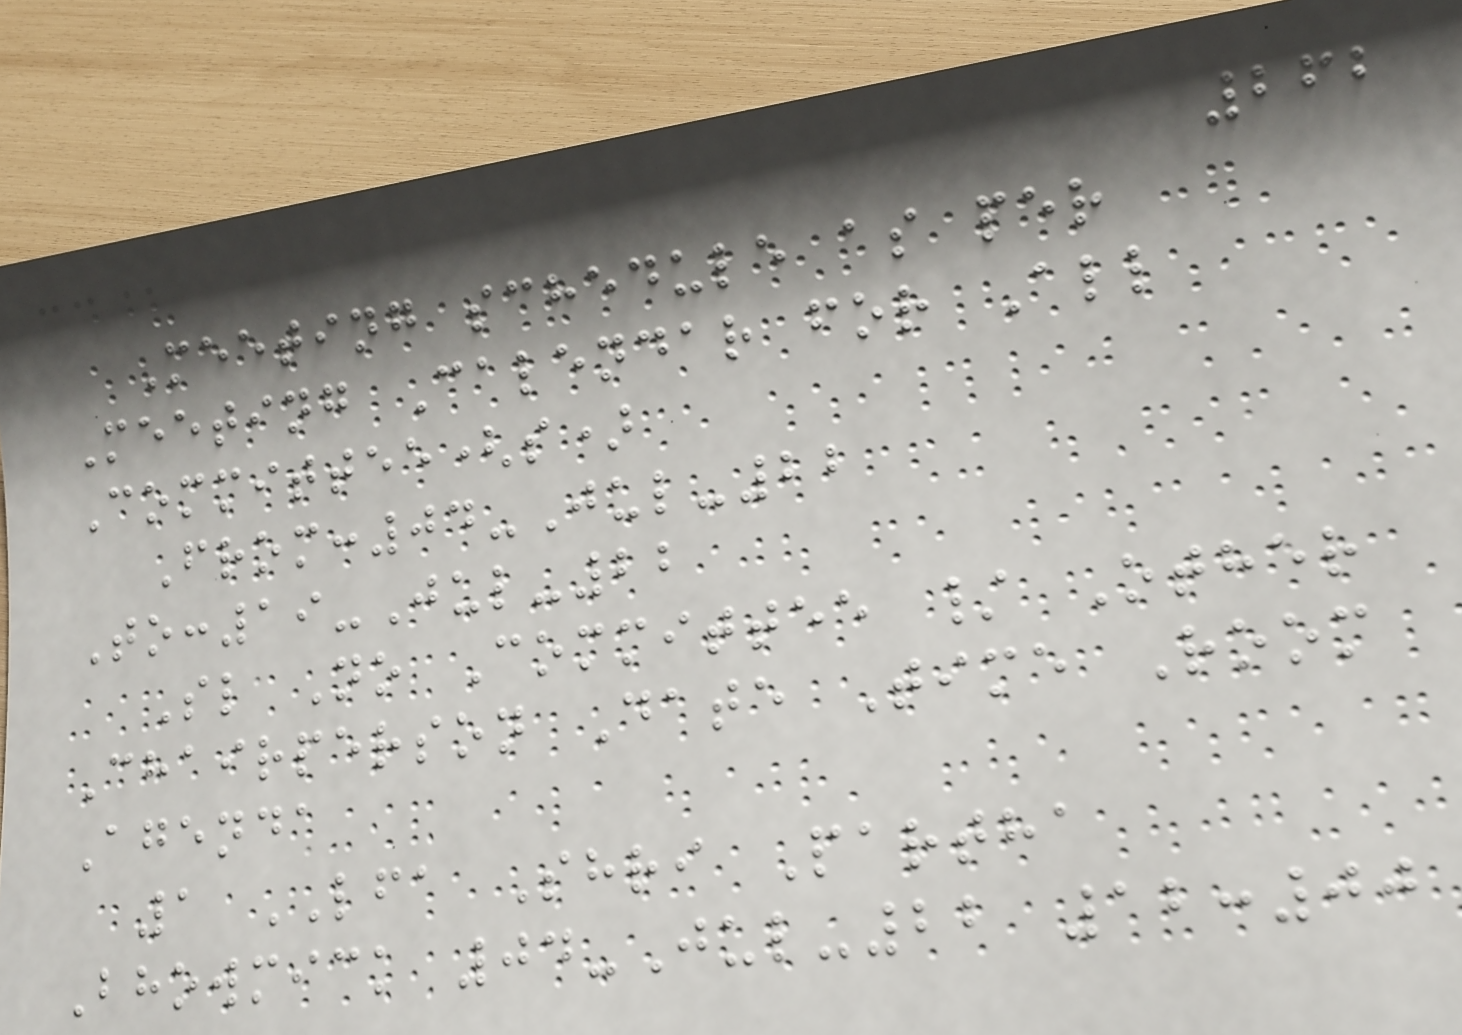262
Meeting schedule as per
Meeting Calendar for All
Committee(s)
From:04-Jul-22
To:19-Jul-22
Sl No Committee / Other
Chairperson Date Time Room
Agenda
1 LFA Shri Partha
Bhowmick 04-Jul-22 12:00
